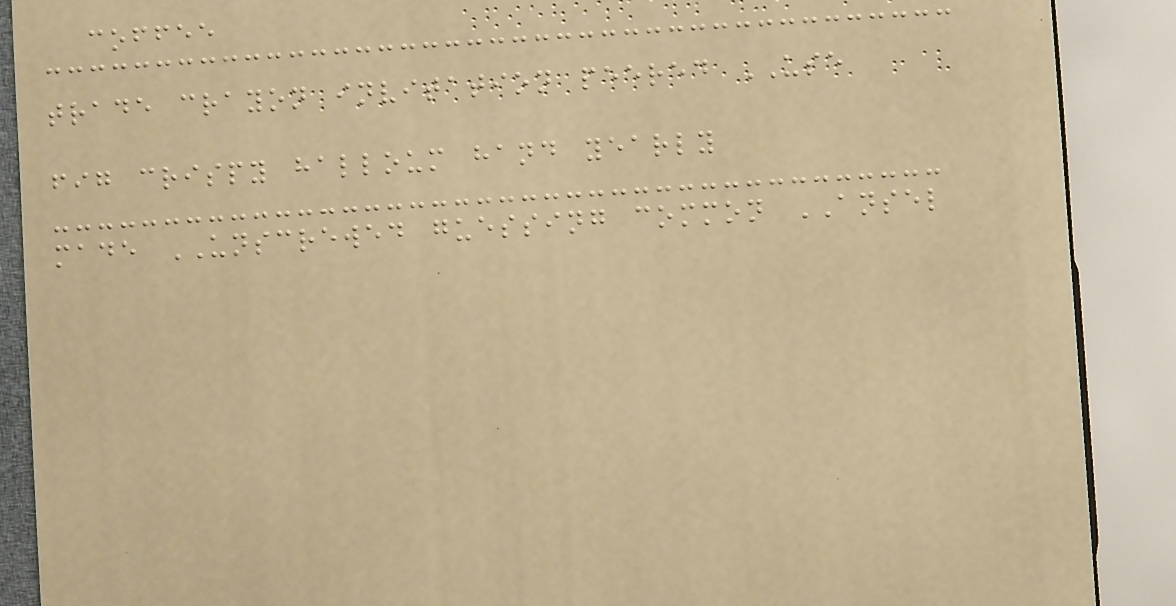coffee
trade crayon invitation peered USE
fig crispy halloum hand yearly
made UNSCREWED guessing common ANSEL
